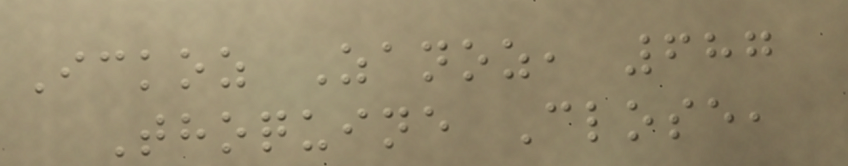Ickoz Zanoz, 687
Thoquine Close,
